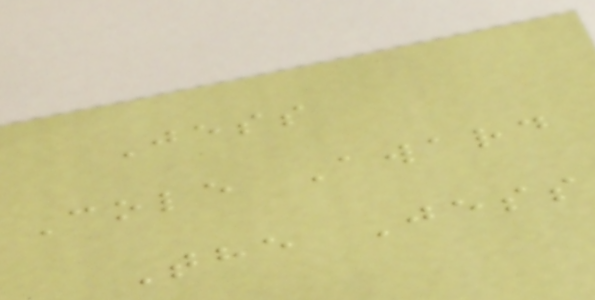Jess
Cole Award
The Jess
